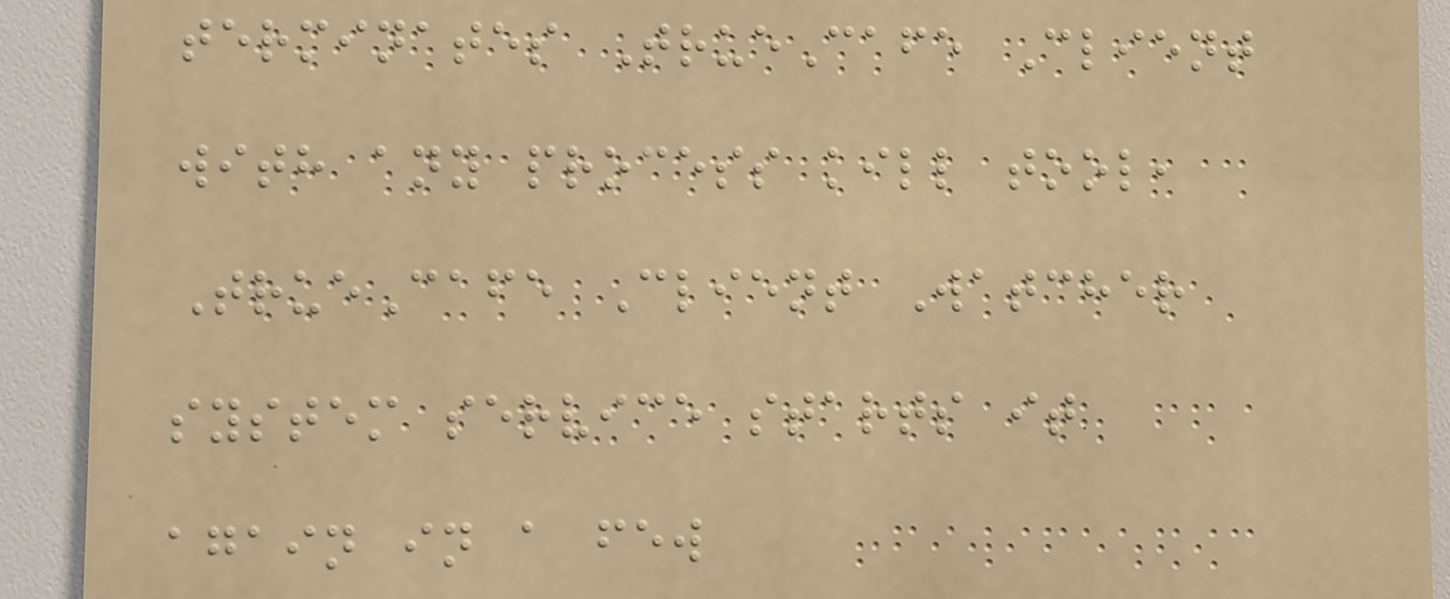terminates TrueCafe Client
with any process kill tool,
TrueCafe Client Watcher
system service starts it
again in a few
